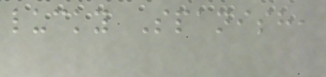lucky Spanish,
